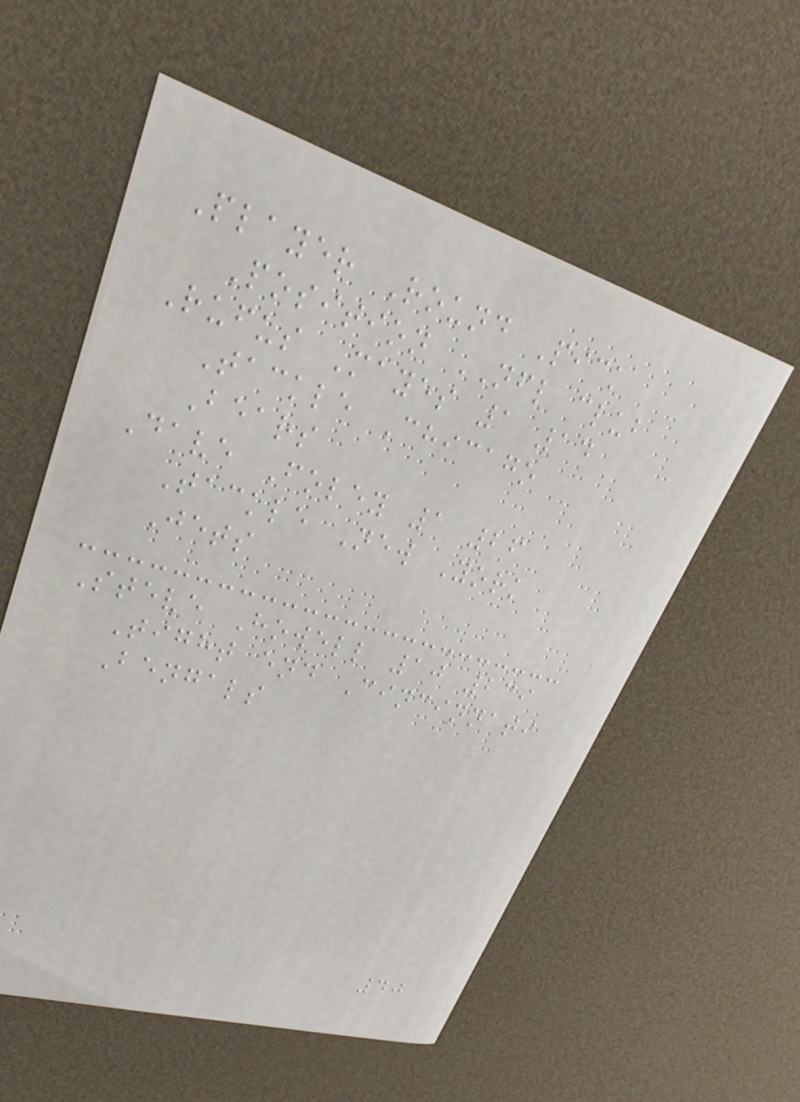Player Round Pick
Position NFL club
Rufus Mayes 1 14
Tackle Chicago
Bears
Dave Foley 1 26
Tackle New York
Jets
Steve Howell 10 239
Tight end Cincinnati
Bengals
40
